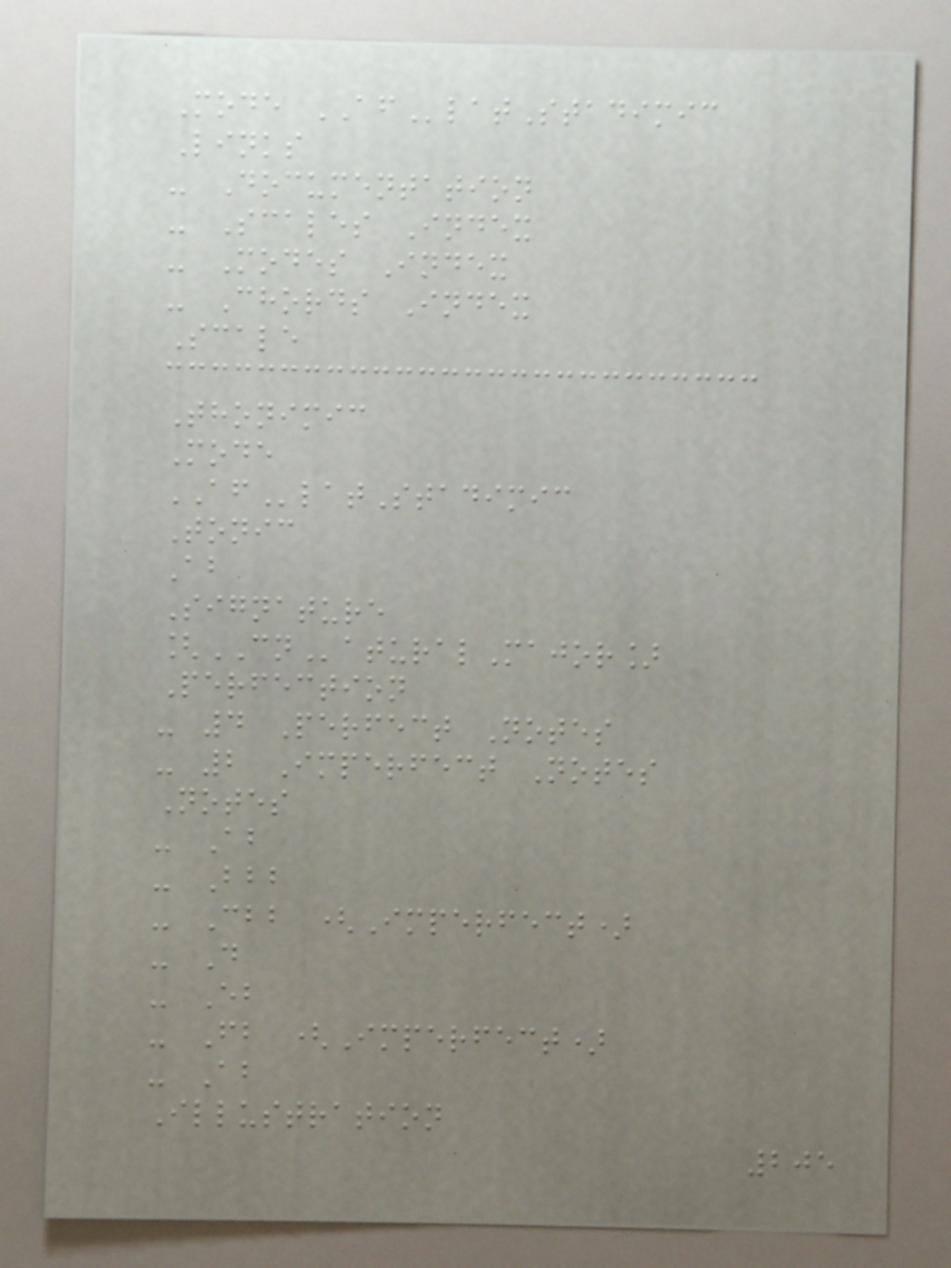Mode AFlatStadimic
Links
- Documentation
- Scales Index
- Modes Index
- Chords Index
Scale
Thonimic
Mode
AFlatStadimic
Tonic
Ab
Signature
[CNaturalMajor]
Perfection
- 4 Perfect Notes
- 2 Imperfect Notes
Notes
- Ab
- Bbb
- Cbb (Imperfect)
- D
- Eb
- Fb (Imperfect)
- Ab
Illustration
205
